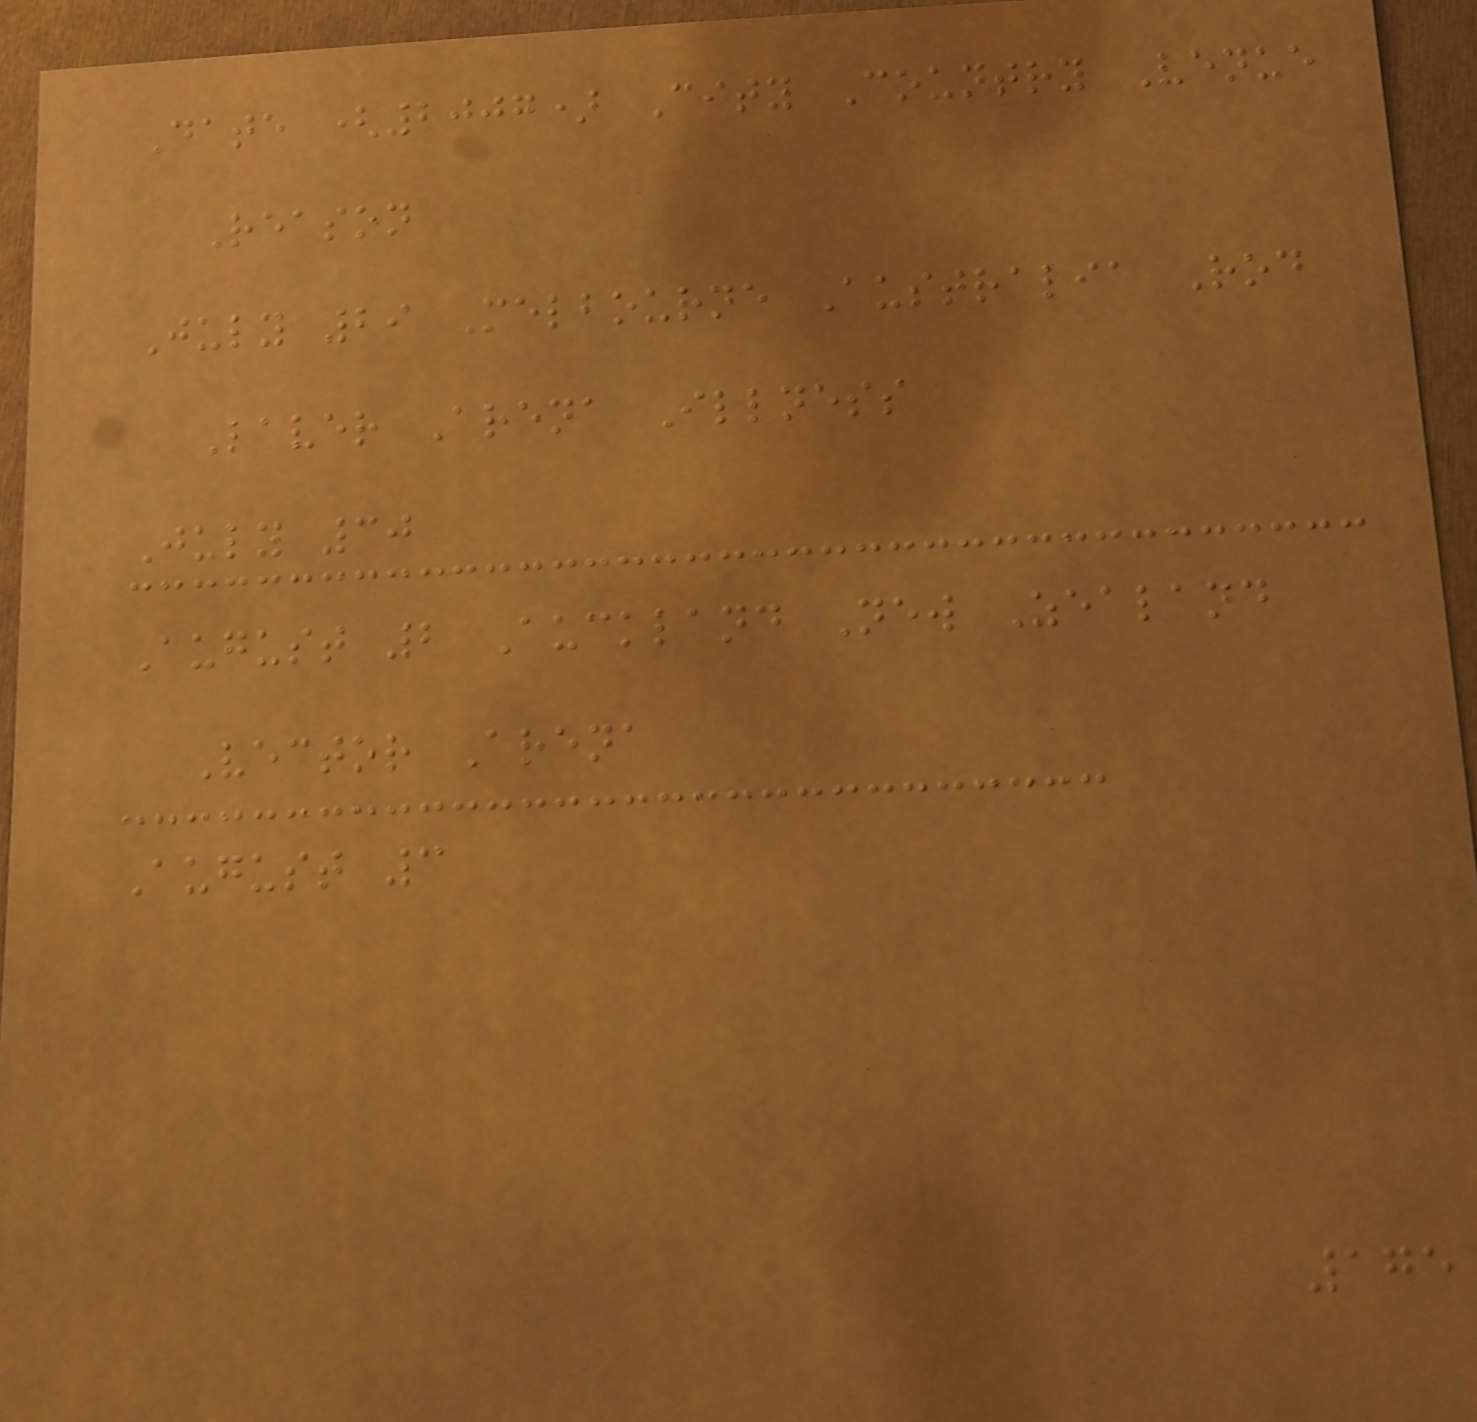Date (2007) City Country Venue
Reason
July 29 Melbourne Australia Rod
Laver Arena Illness
July 30
August 2 Auckland New Zealand
Vector Arena
August 3
175
